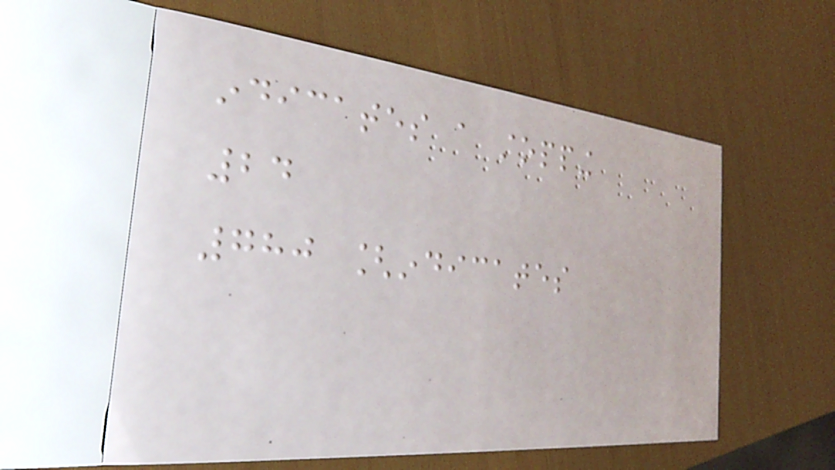indicates a stopping
24
780 [indicates
